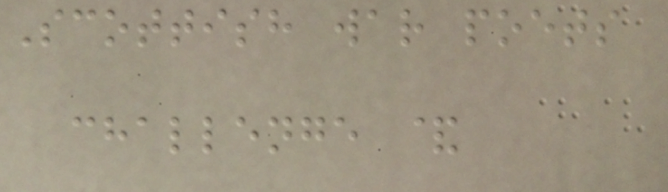Scottish war poets
challenge &
